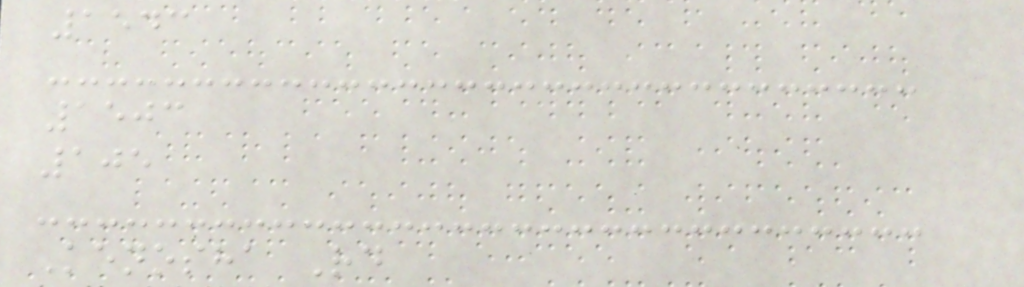1543
1503
105
Kenosha Rd
